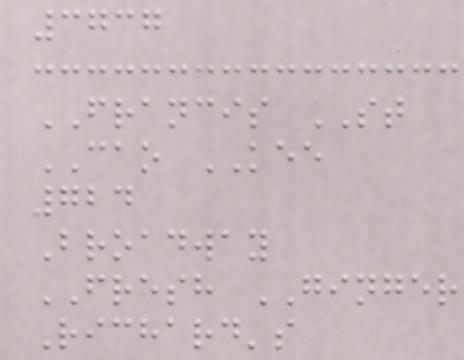3737
FRANCIS ST
CAO KEE
724
Broadway
FRESH GINGER
Richard's
